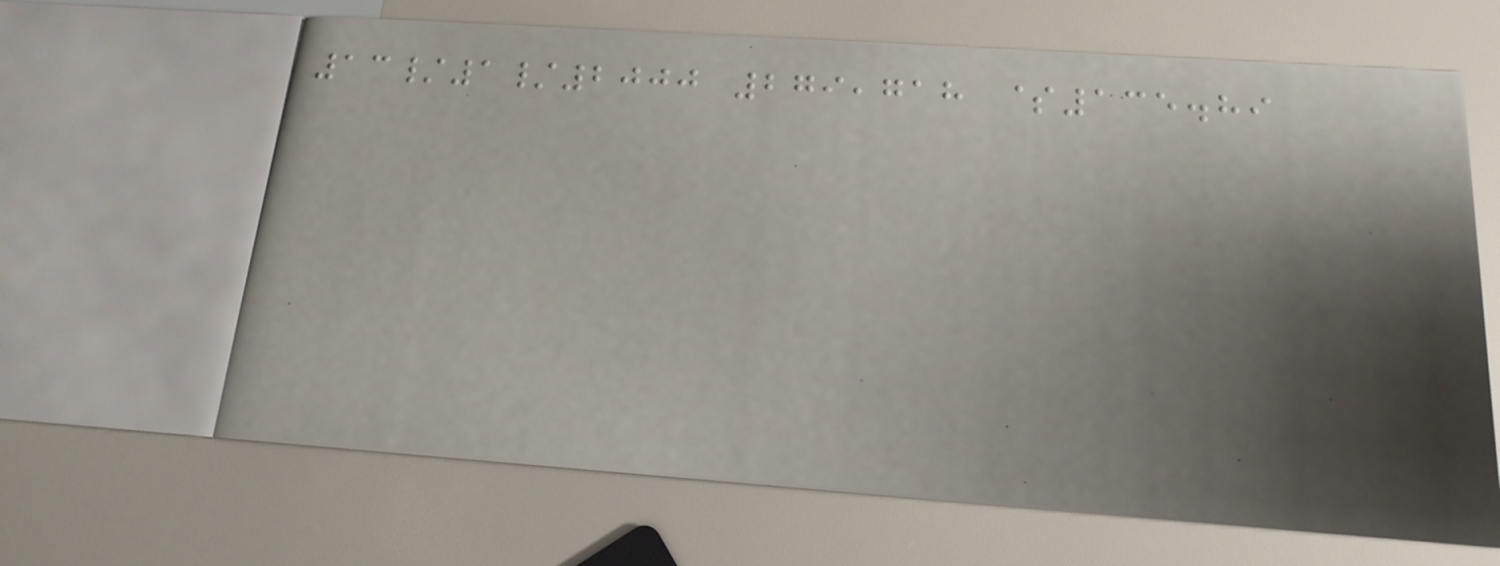13/1/2000 279,718 $135.89
